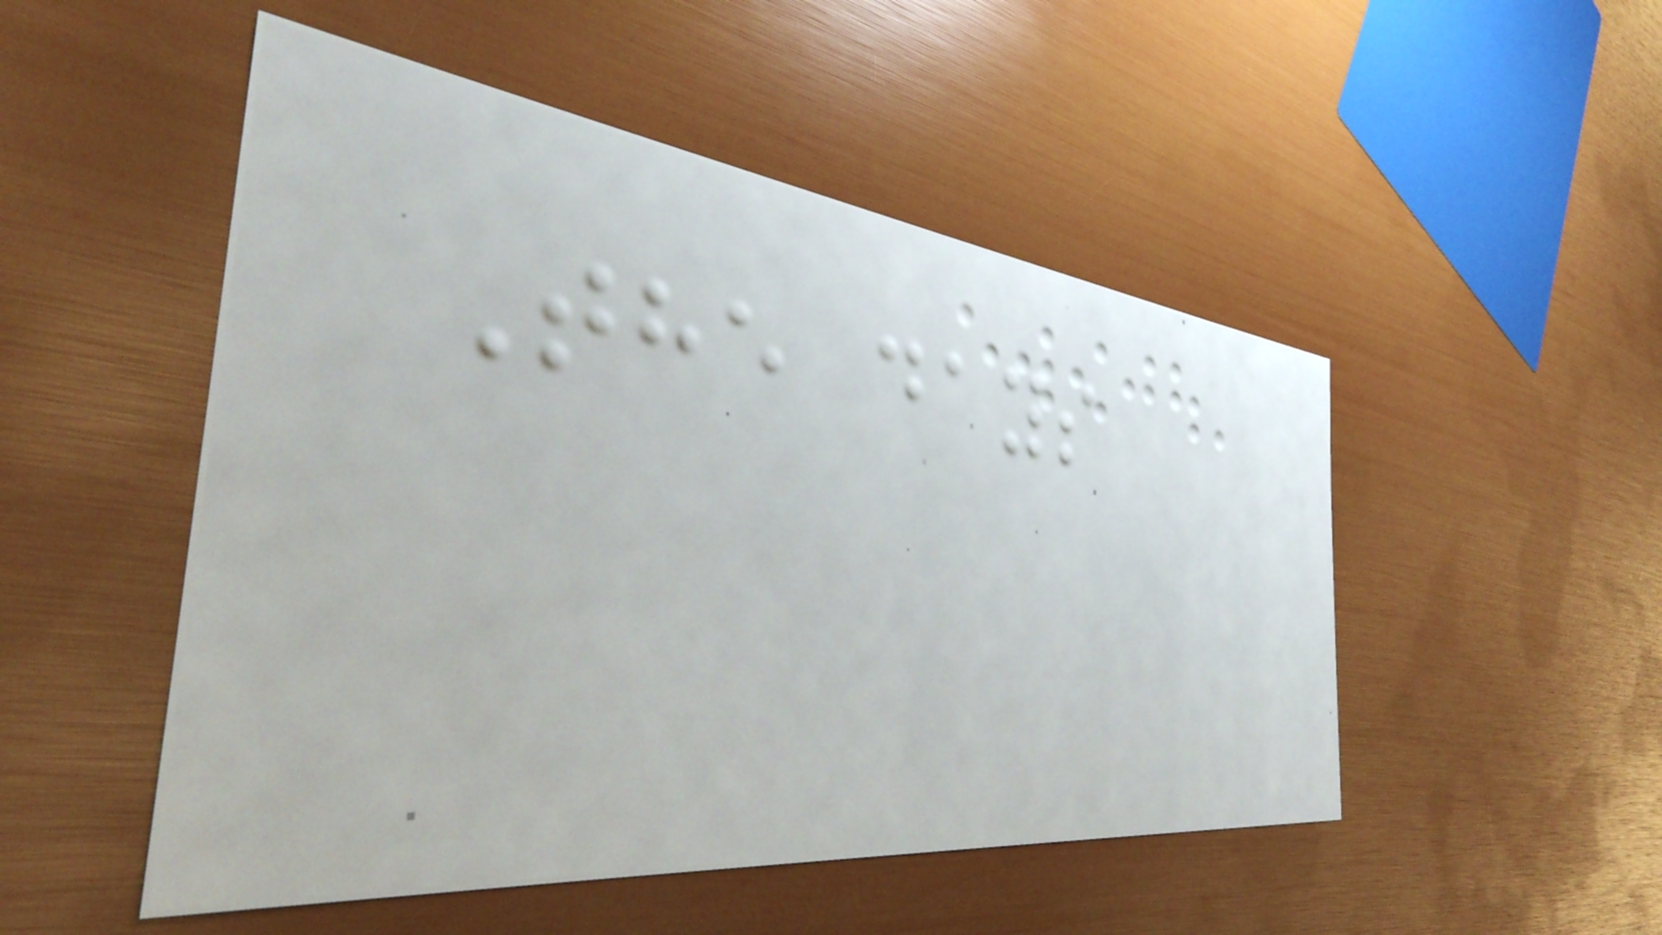The days
